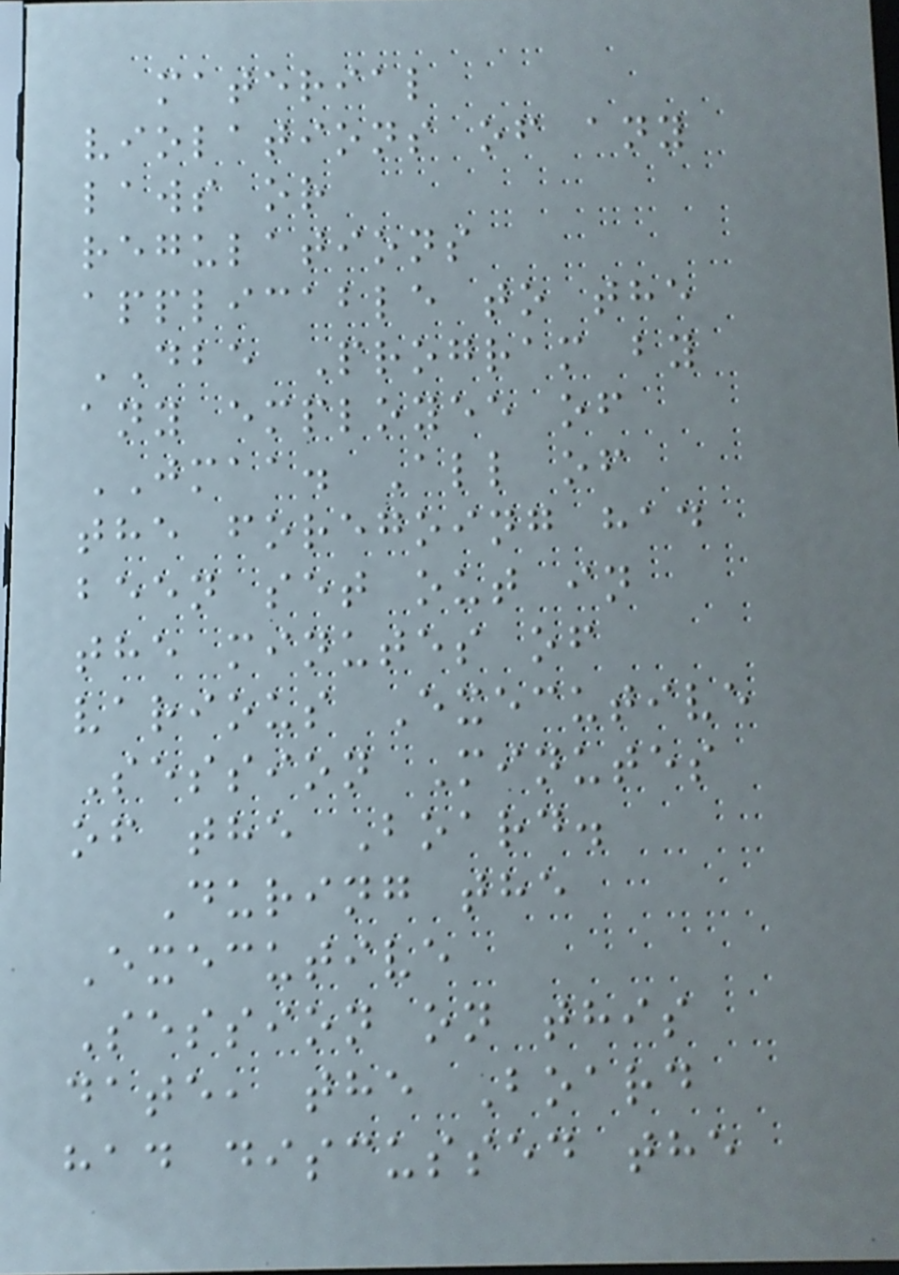material
violations of any
laws or
regulations
applicable to the
DBE Program by
any employee of
JMAA. All of
the foregoing had
been set out in
the minutes of
various Executive
Session Minutes
of the Board.
During the
Executive
Session on this
date, the Board
had discussed the
